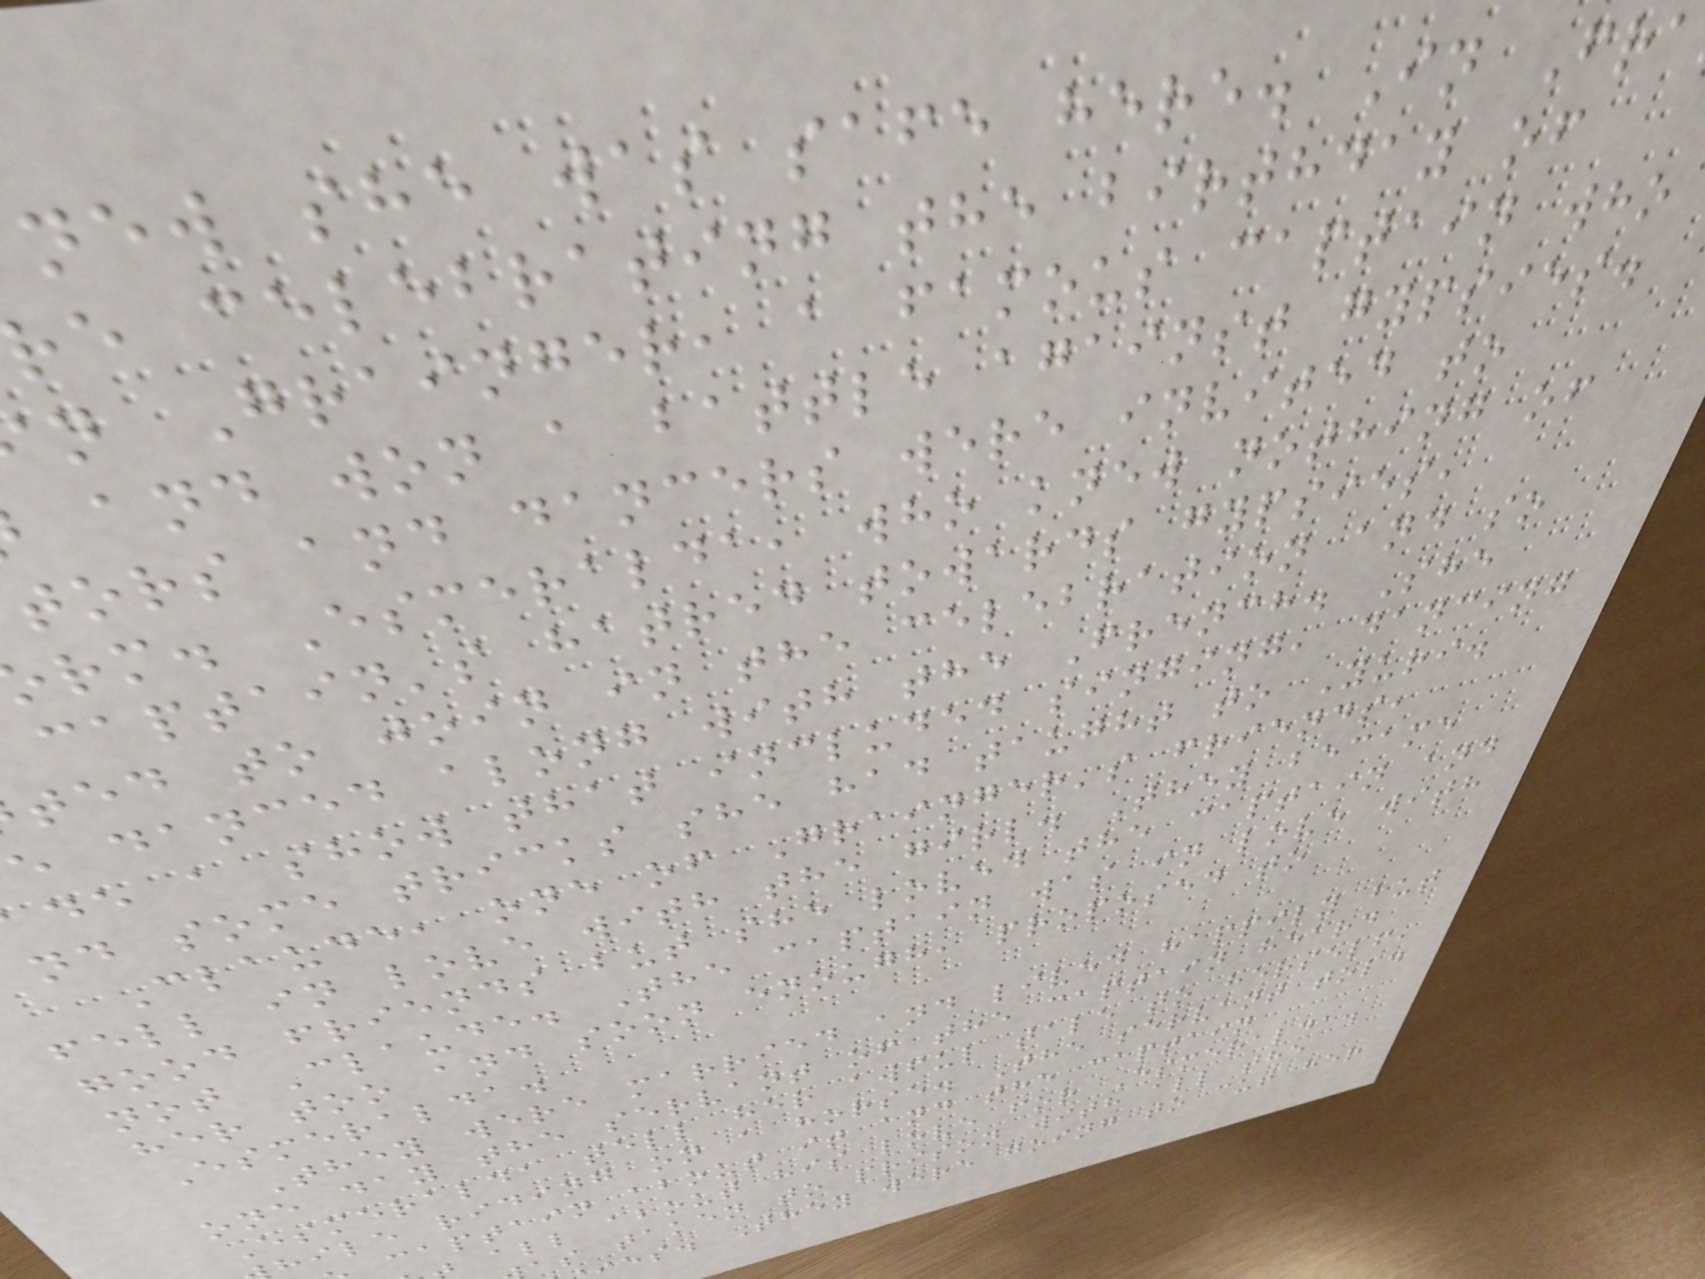new she was safe here. In Fra
e celebrating the birthday of
n Grainger, a famous captain who
and won a battle against gypsies.
tors and dancers were invited to
rm. Esmeralda, who knew nothing of
captain's hatred towards gypsies,
ted to join in the celebration and so
e danced along with the French. She
de a show that included singing, dancing
nd some tricks she had taught to Yuri.
Claude, one of Grainger's friends,
fell in love with the girl. They became
good friends but she loved the captain and
not Claude. The captain was in love with
her too and soon enough, proposed to
Esmeralda.
They were married and lived happily but
one day the servant of the captain heard
Esmeralda tell her awful tale to herself,
hile riding on a horse. The servant told
captain about it and the captain
all about his love for Esmeralda.
as taken to prison with all the
es. They were going to cut her
